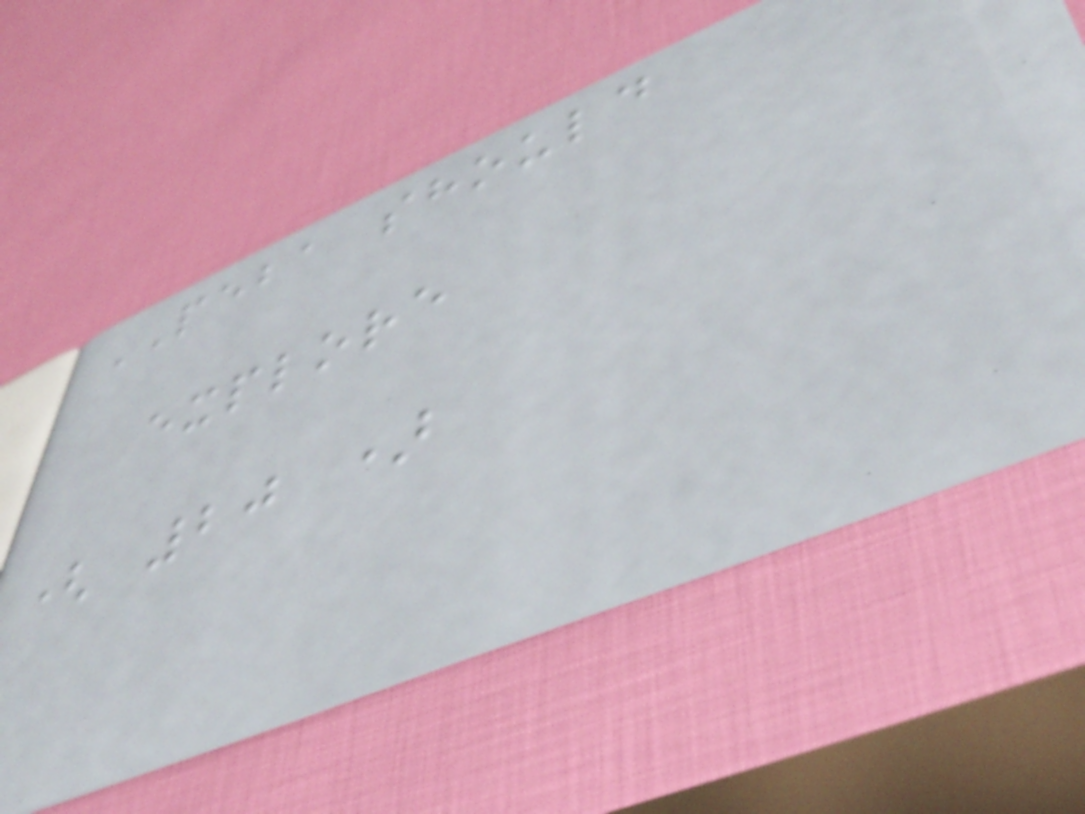PEBA should
explore
( 20 )
